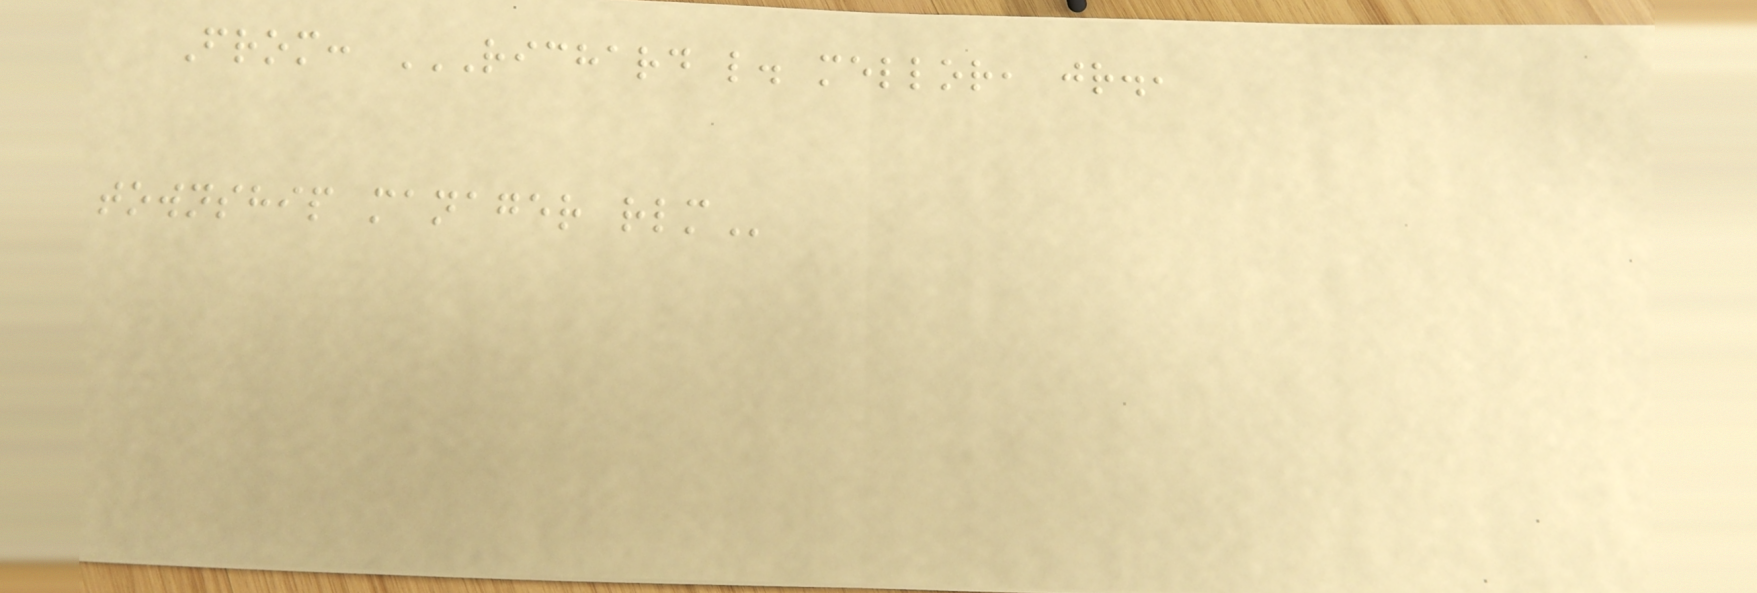From: RICHARD L. MELLOR, JR.,
TOWNSHIP MANAGER RLM
